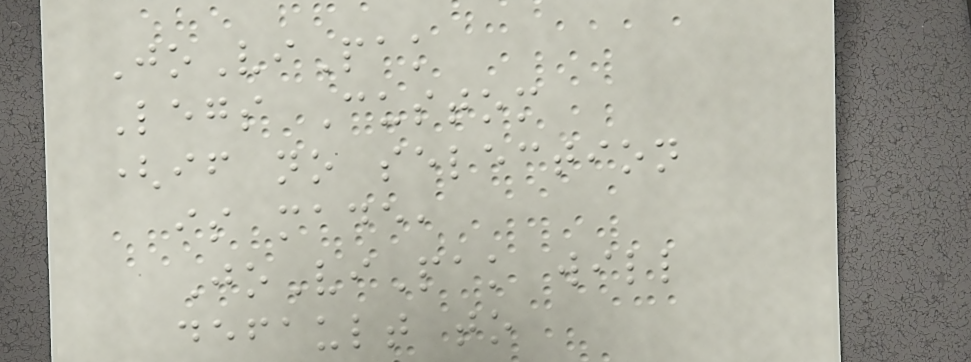JoViPak
Legs Custom
(if no selection
is made,
JoViPak will
default to
